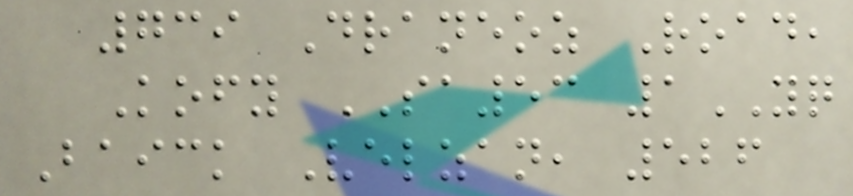739 Draneoz Road,
Kofy SA53 1YQ
Baick Velzan, 526
